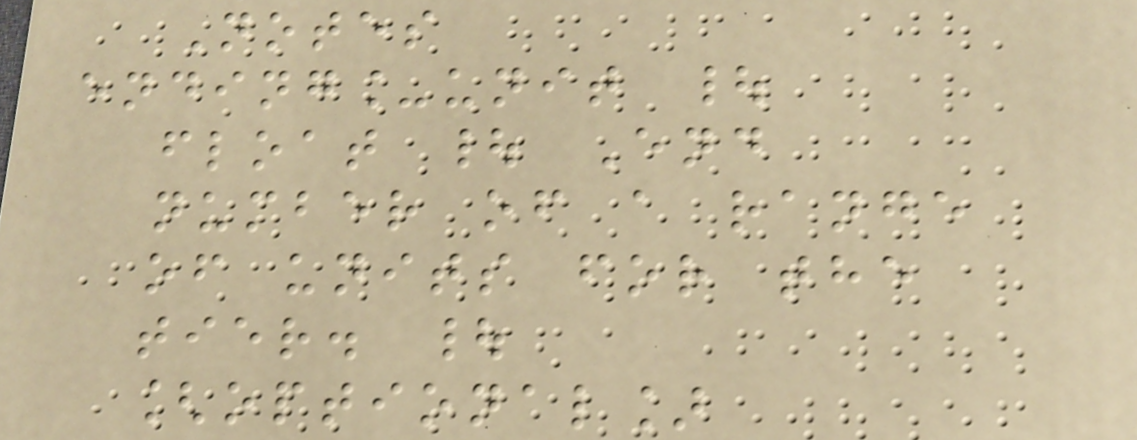Notes
ending_unit |
float | End
number of a range
of units for the
tier. |
[optional]
